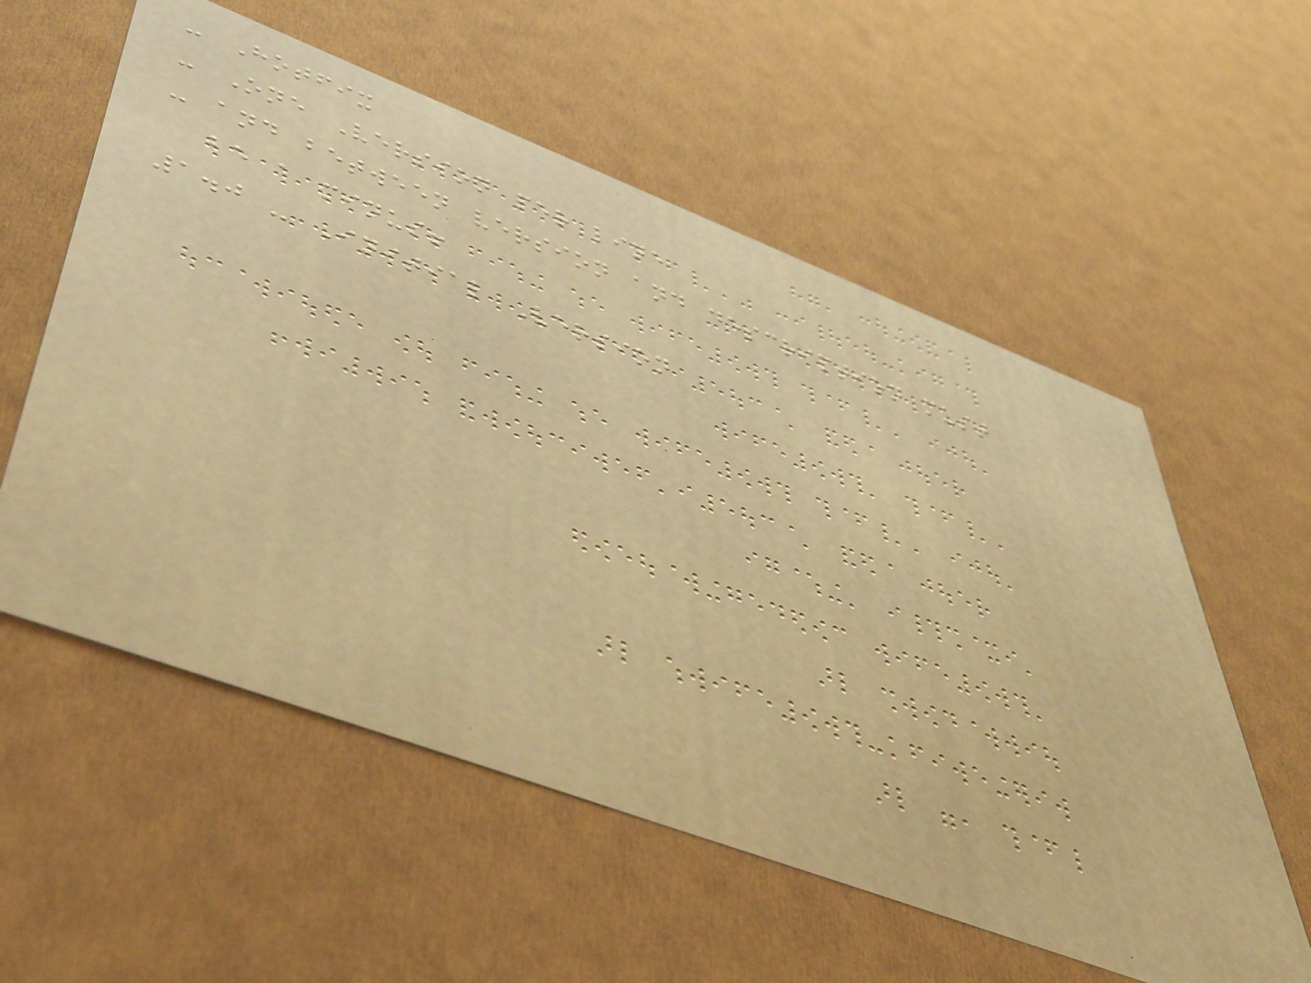- Hotfix
- One Version per line
- and between version and description must
be a minus!
1.0 - Initial Version
